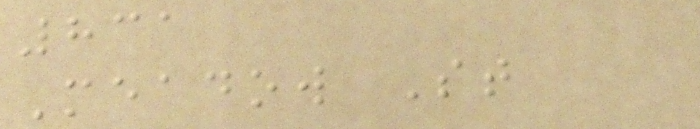831
Meadow St
